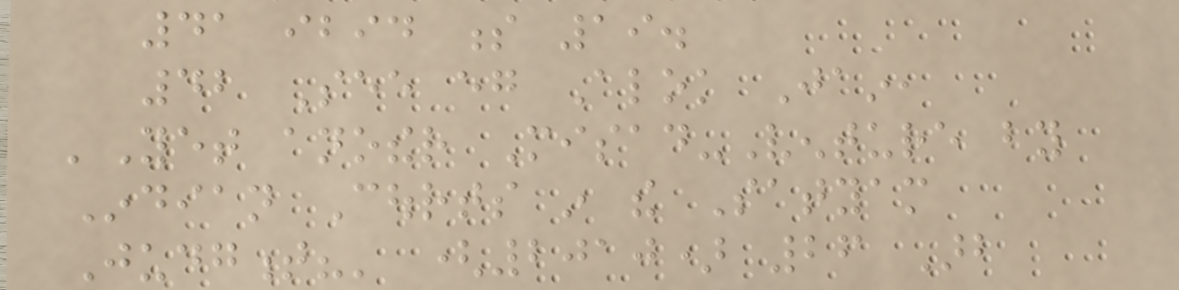41 ibid s 19.
42 See eg Alok Jain,
'Yet another Misad-Venture by
Indian Courts in the Satyam
Judgment?' (2010) 26 Arb
